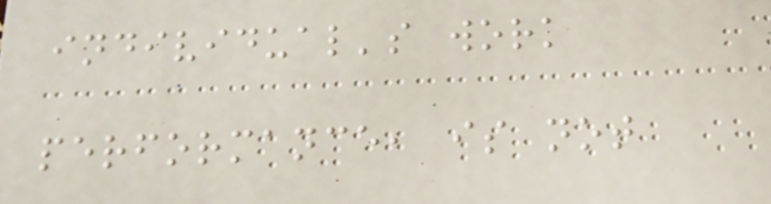individual's work
performance, is not
